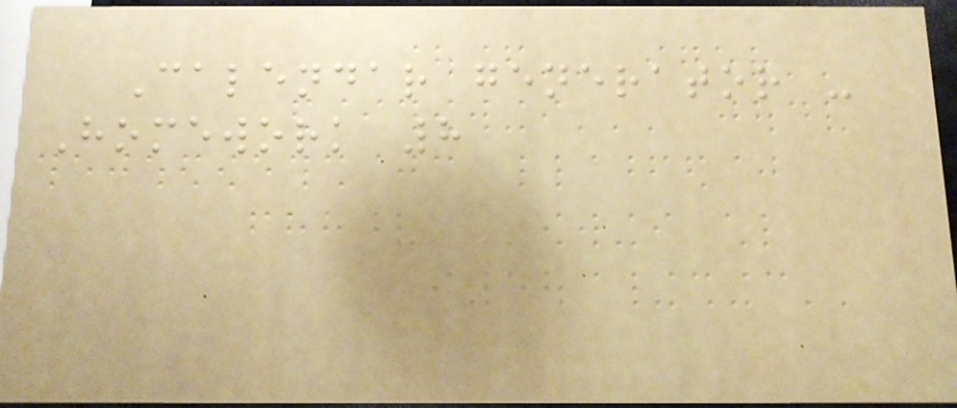Calendar generator -
Homework 8
